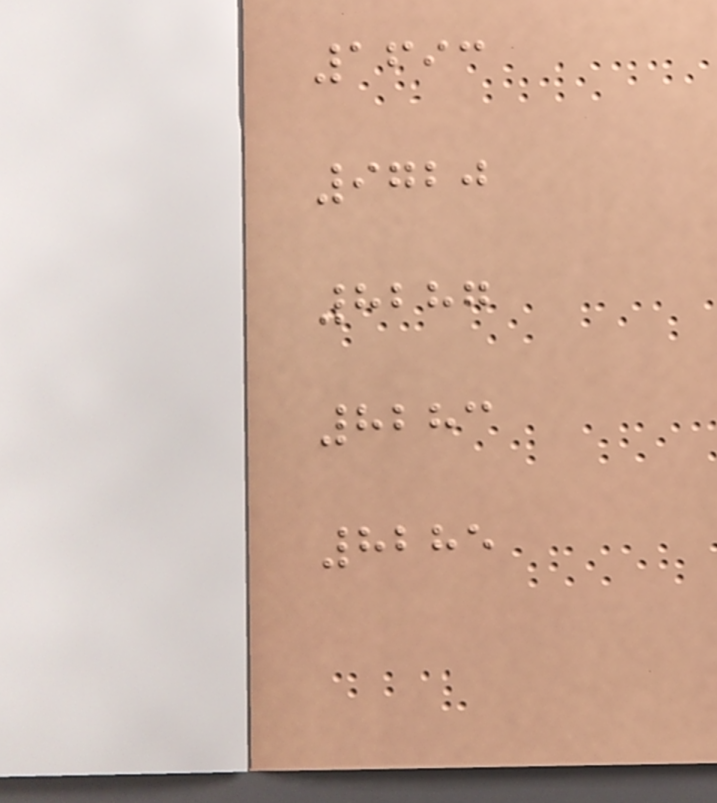1693
9720
8287
8283
8285
